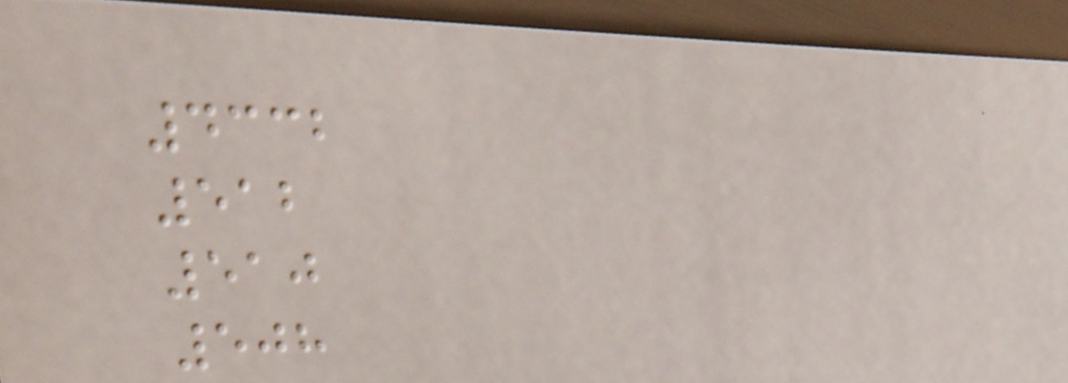4332
512
510
508
